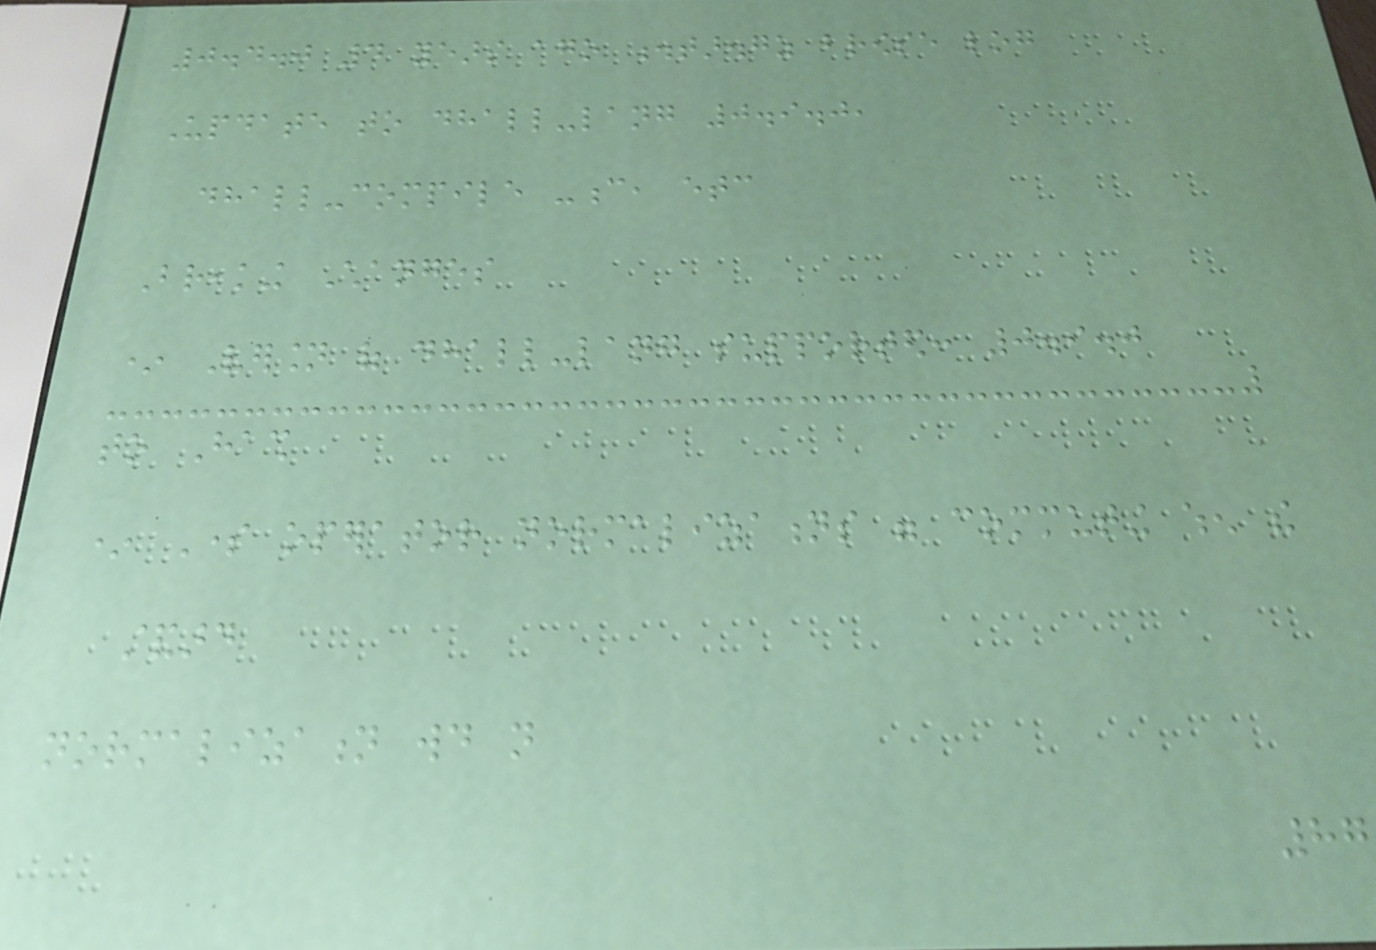0.4.0 4 years ago .tar.gz browse log
Update to dhall-lang 0.9.0,
dhall-compile -c, etc
Breaking Changes
* Version of dhall-lang supported: 0.9.0
to Hash
* Some operator normalizations were commuting when the
standard
normalization would not
87
